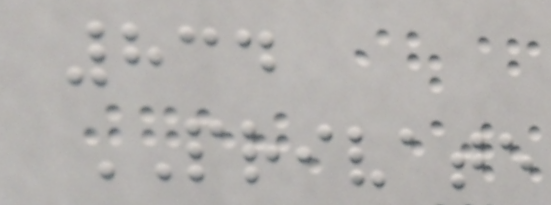834
PRIVATE
